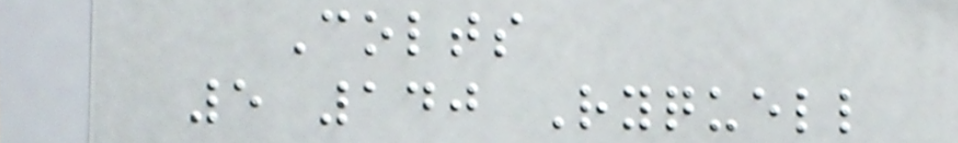Colts
5 140 Ryquell
